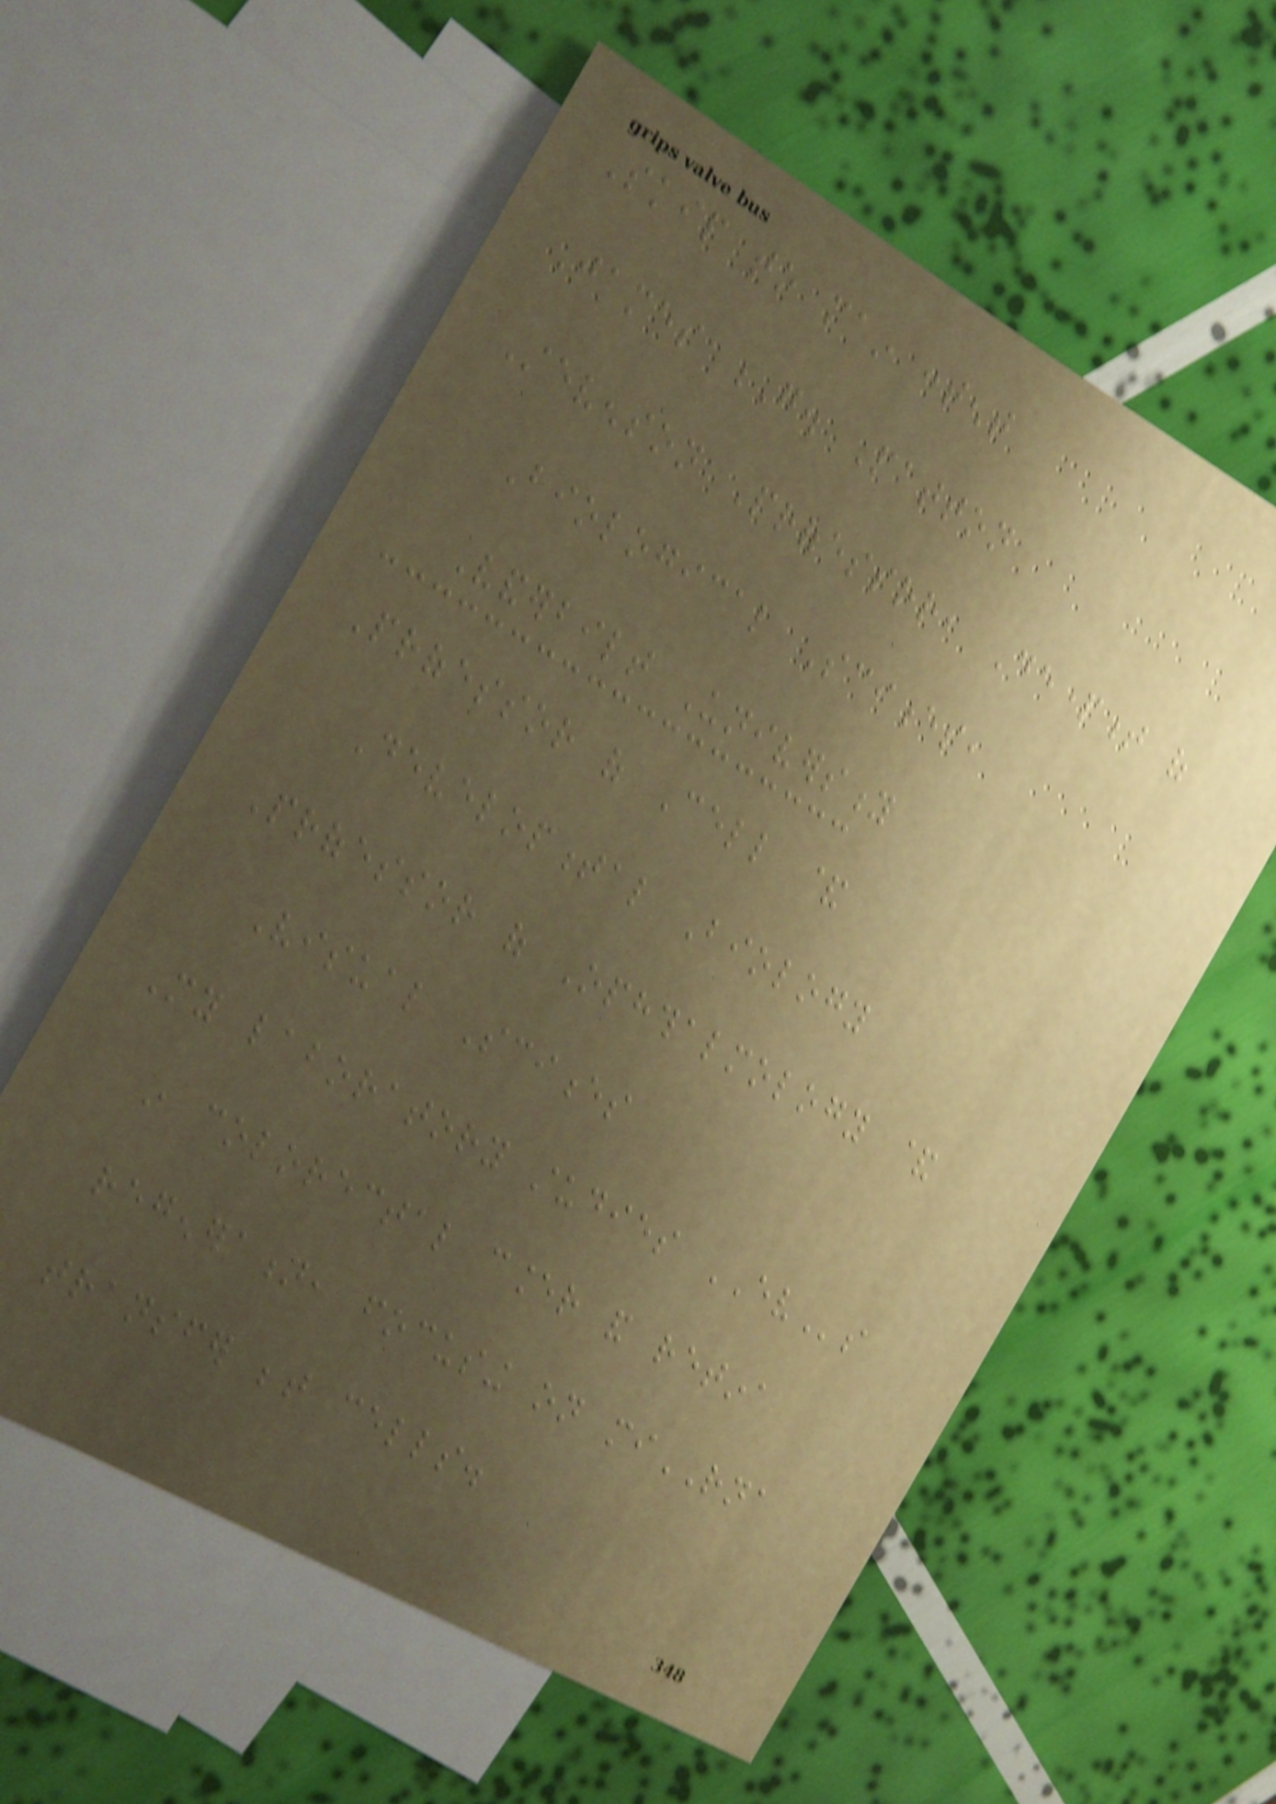Skip to main content
James G. Patton
Stevenson Professor, Department of
Biological Sciences,
Vanderbilt University
Professor of Cell &
Developmental Biology
Professor of Ophthalmology &
Visual Sciences
My laboratory studies EVs
in colorectal cancer and retina
regeneration, focusing on miRNA
transfer between cells.
